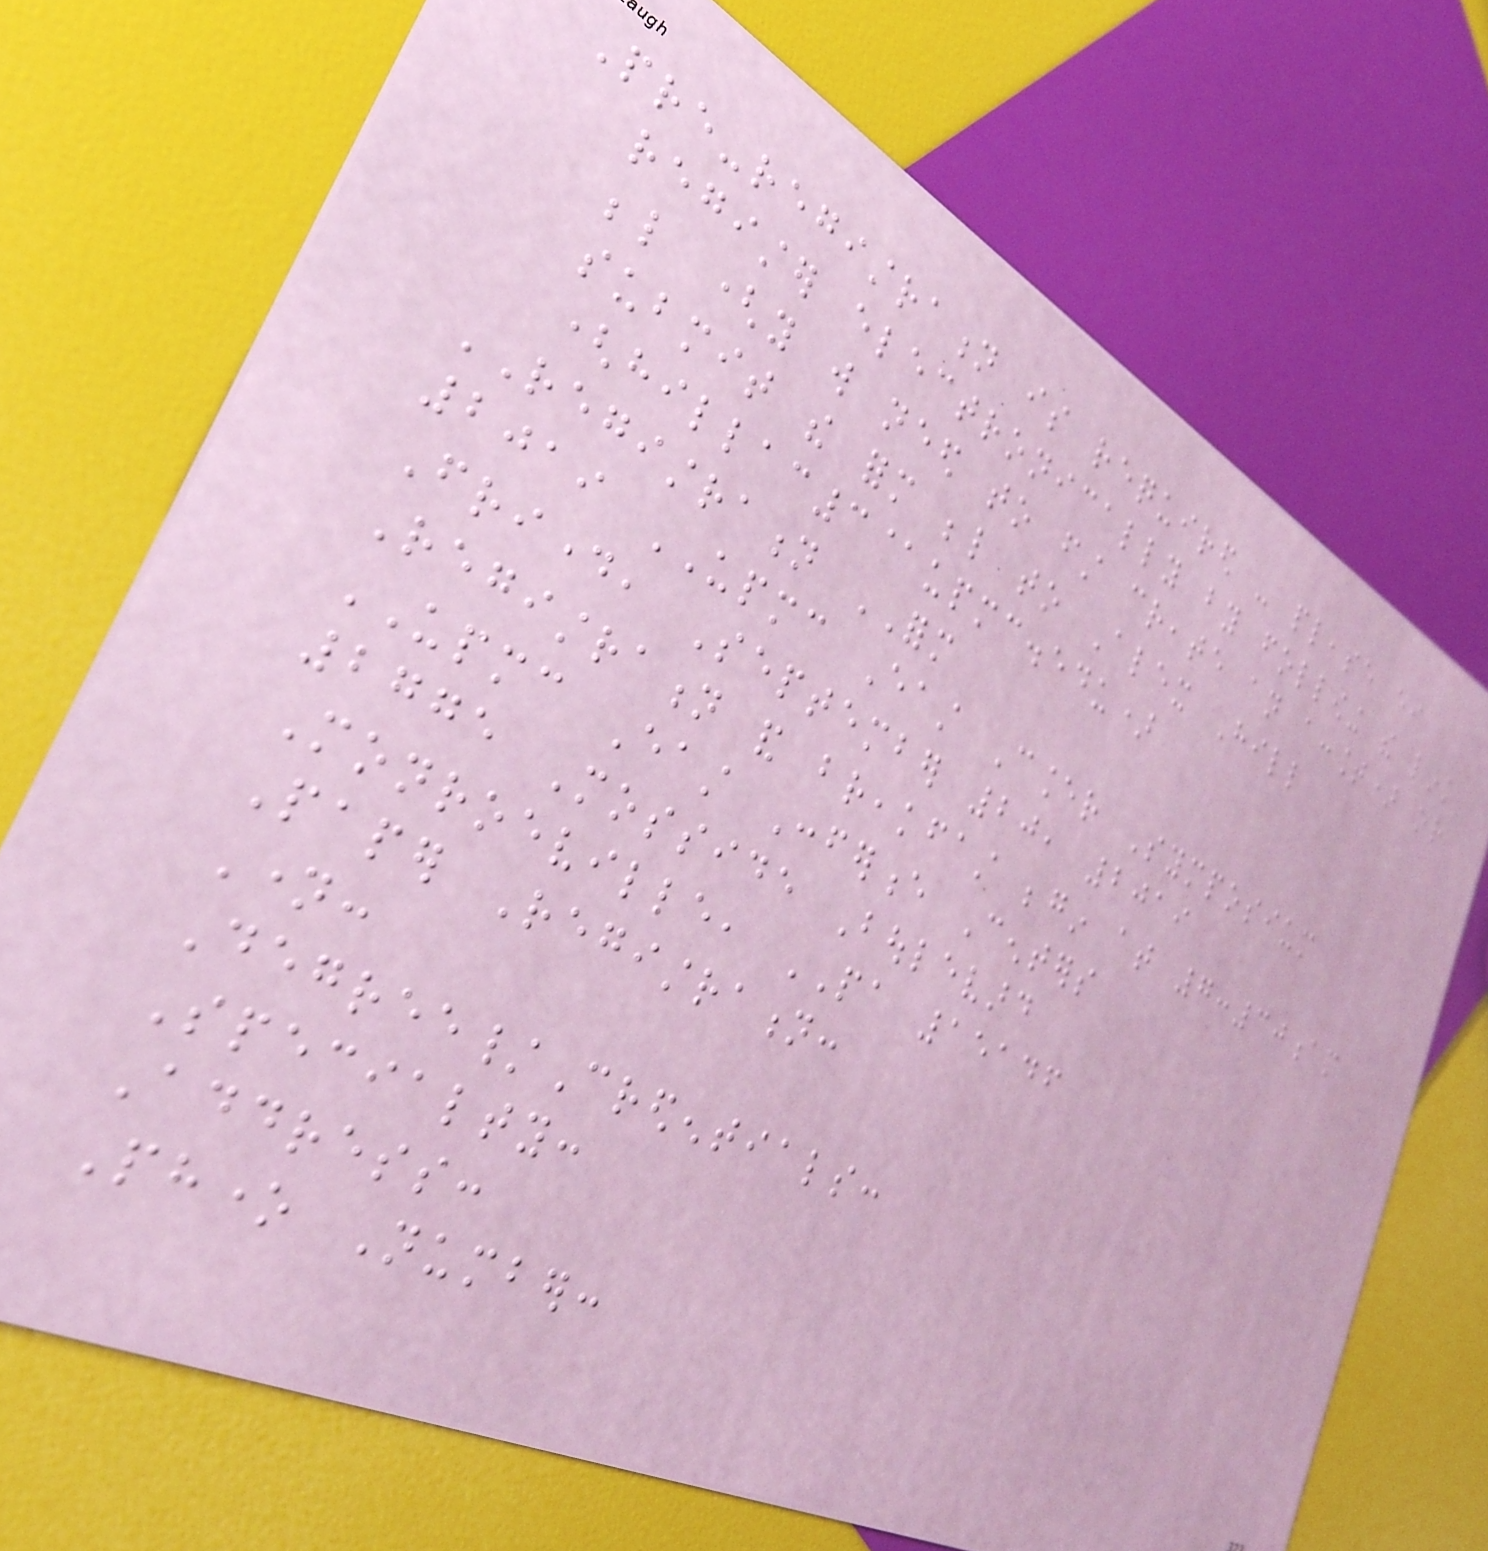Pre-registration is required - please either
register electronically by following the link
below (you will need to first create an account) or
submit the form below to Alex Hill
(hillac3@upmc.edu)
REGISTRATION FORM
2019 UPMC East Cancer Symposium
Friday, September 20, 2019
Registration and breakfast begin at 7:30am
UPMC East Conference Centers
2775 Mosside Boulevard
Monroeville, PA 15146
Paper Registration:
Name:
Degree/Credentials:
Specialty:
Address:
Phone Number:
